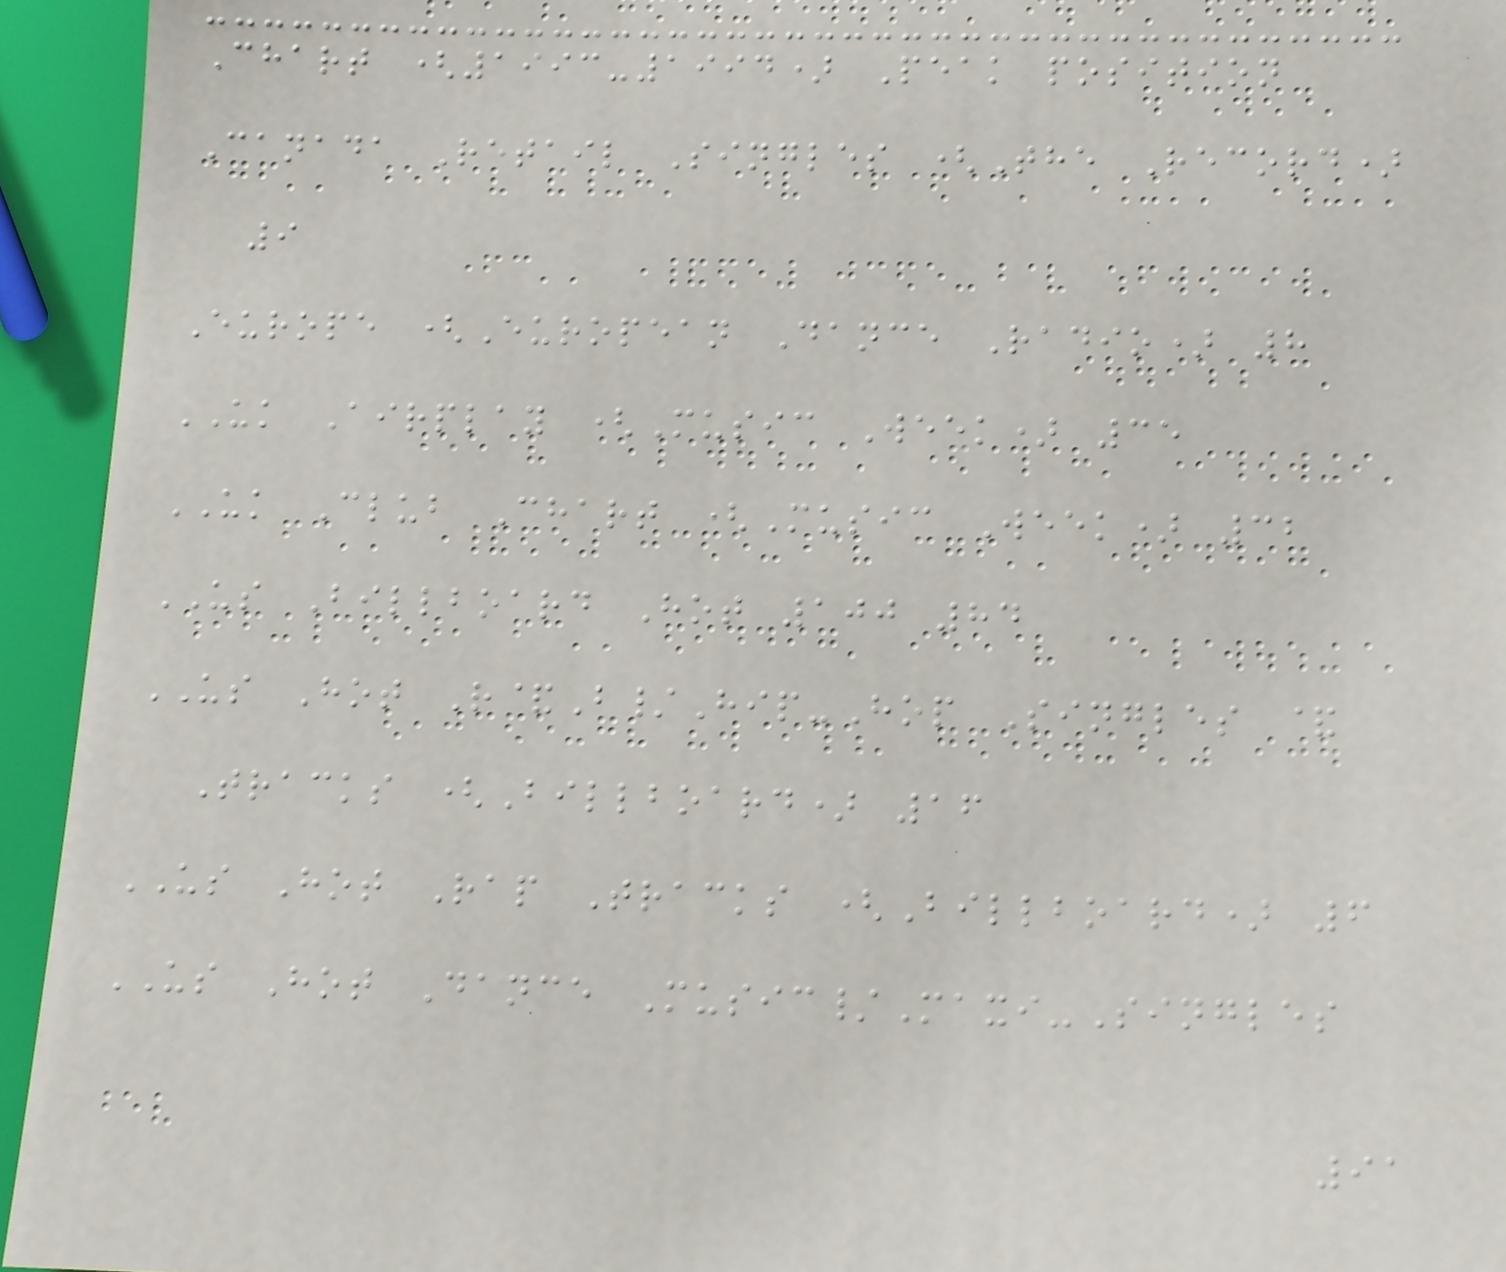Chart (1993-1994) Peak position
Canada Retail Singles (The Record)
9
Europe (European Dance Radio) 8
UK Airplay (Music Week) 35
UK Club Chart (Music Week) 32
US Billboard Hot 100 84
US Hot R&B/Hip-Hop Singles &
Tracks (Billboard) 16
US Hot Rap Tracks (Billboard) 6
US Hot Dance Music/Maxi-Singles
91
